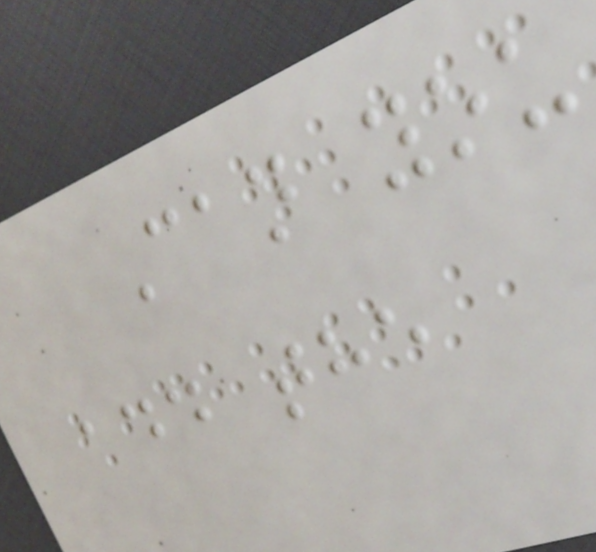Can you
add the
